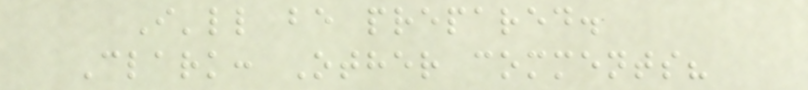I'll be prepared.
Clark: Other comments?
